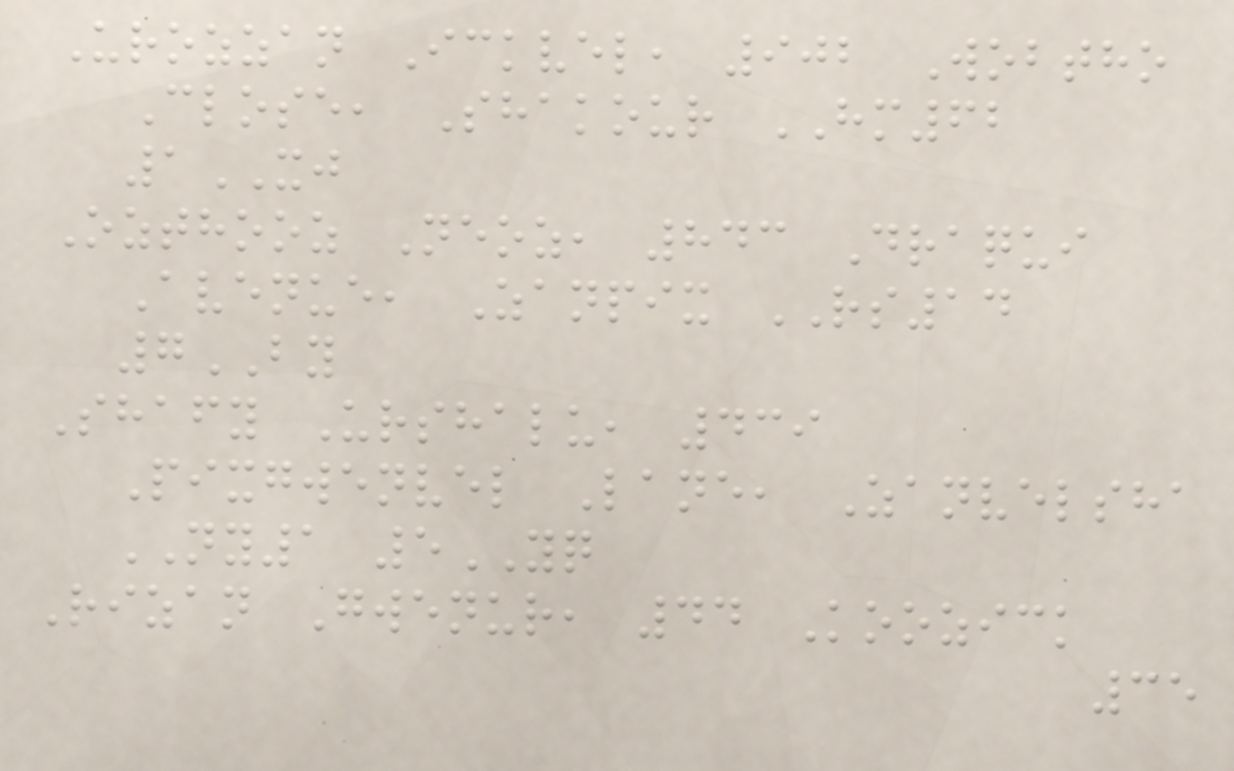Urozzan Ickvel, 902 Wobtho
Close, Shakour HM62
1XJ
Ozthooz Neoz, 843 Draqui
Avenue, Zanpix RS14
7BY
Shafy Urshalu, 439
Pixgwenvel Lane, Zanvelsha
NY1 5YQ
Rizan Gwenur, 44 Koozick
35
